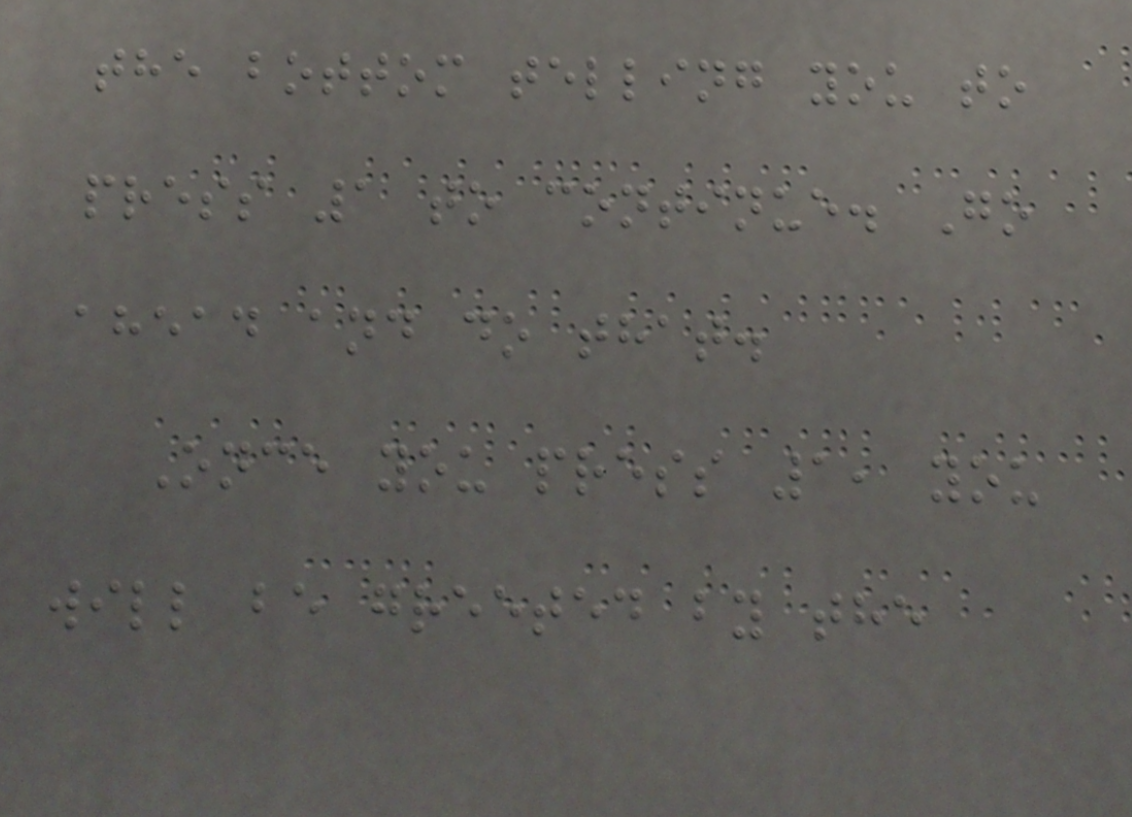the bottom telling you to
press 1 to continue. Go
ahead and do that.
Once you press 1, you
will be greeted by the
